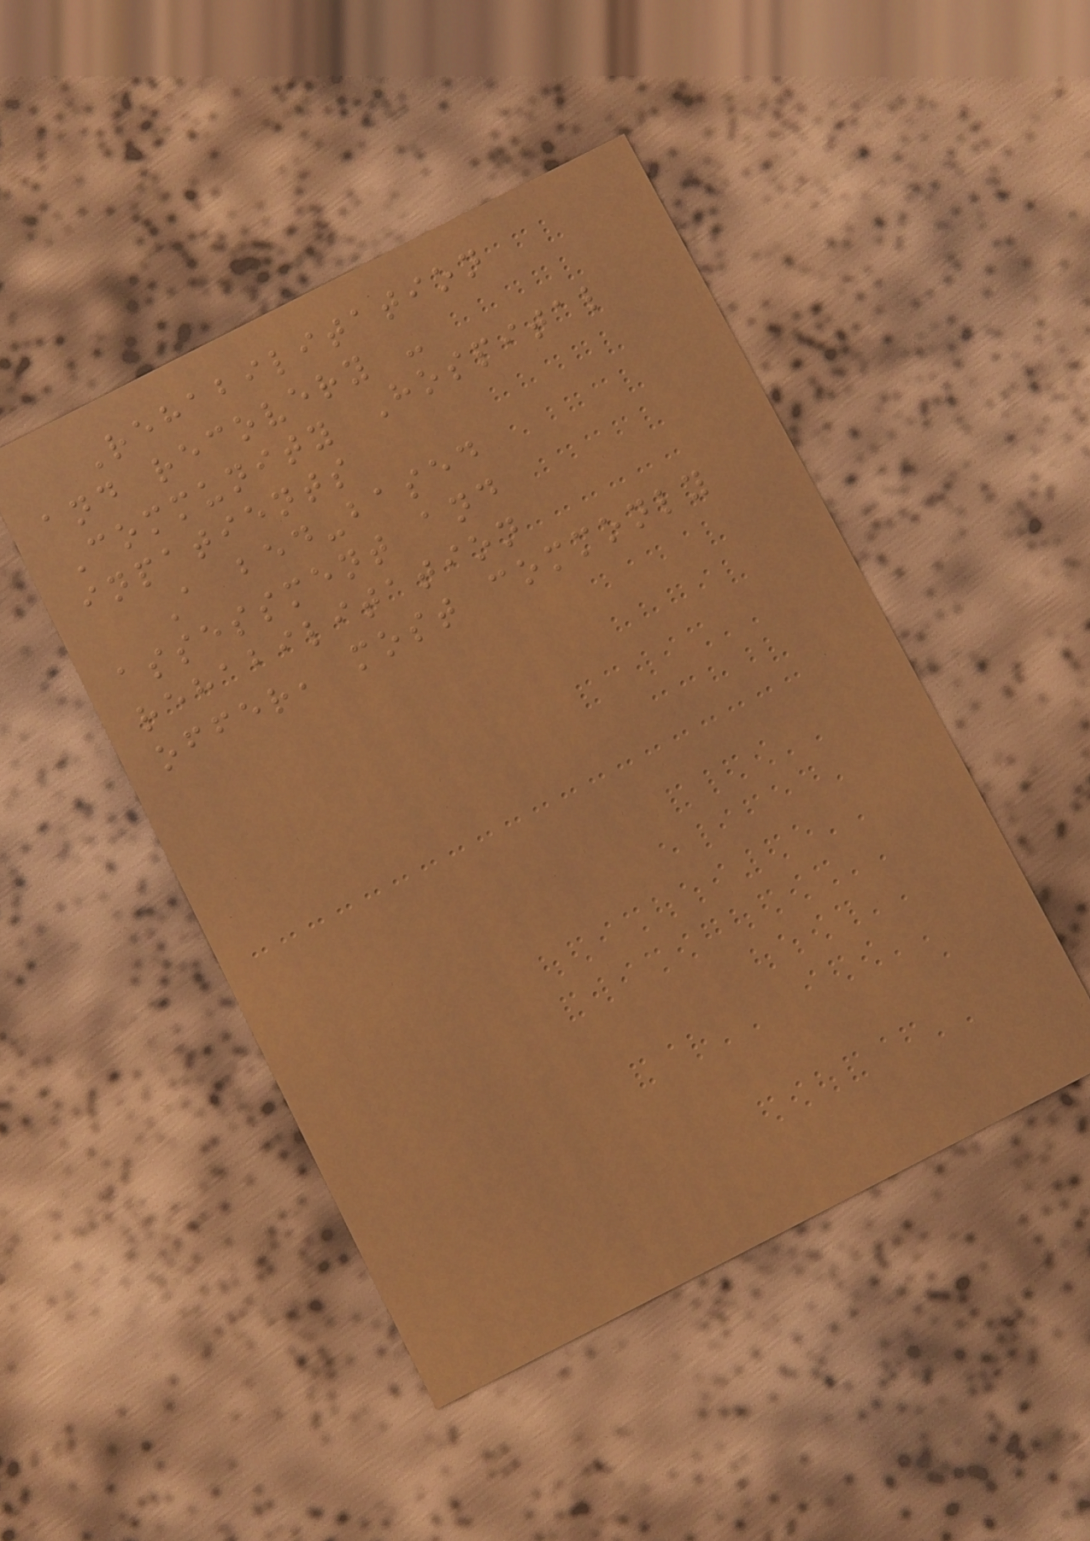Rehabilitation
and recovery -
Community Hospital
inpatients
A bed-based
assessment and
rehabilitation
offer, most commonly
